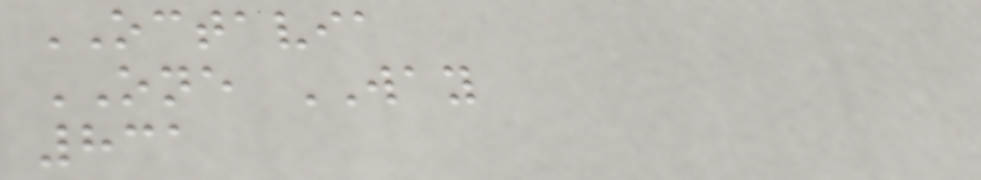OCTAVIA
ONE WAY
831
